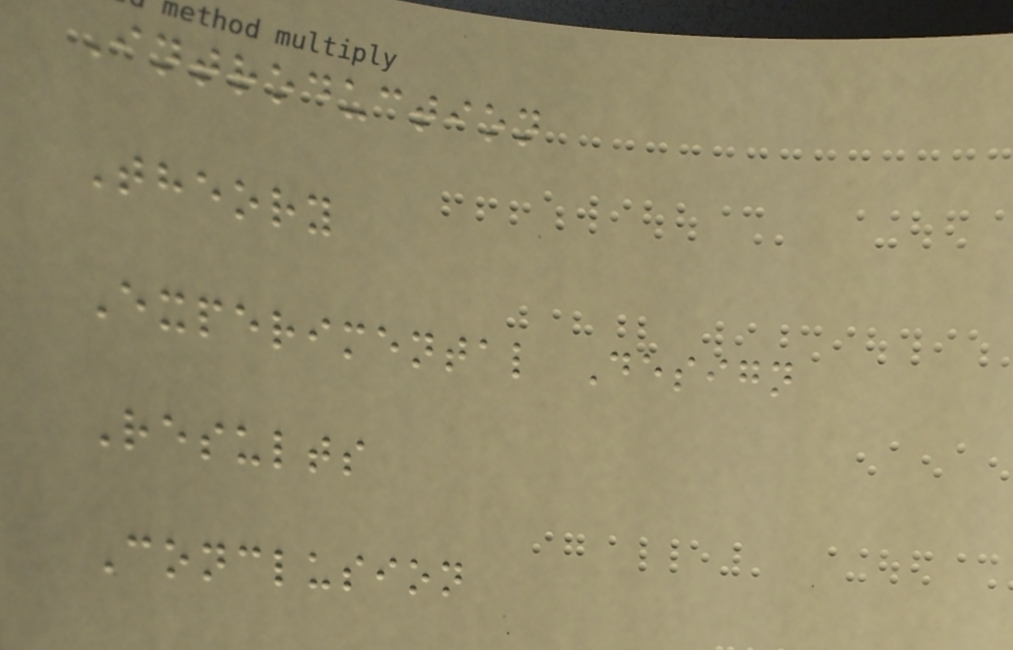Introduction
Theory
Experimental Design
Results
Conclusion
